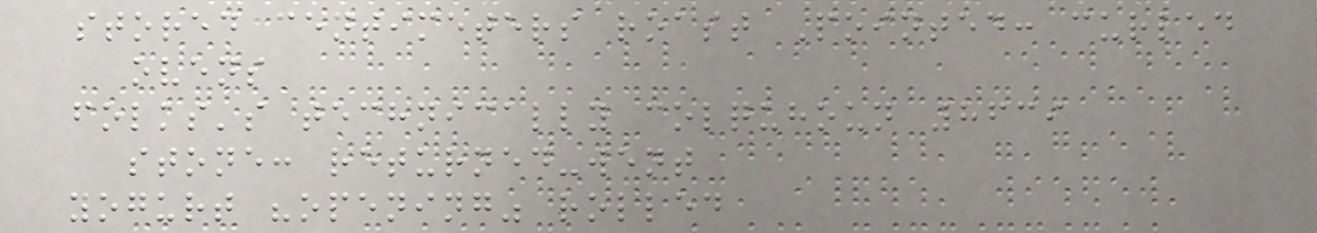stored centimeters roast Pointed: curled
ovens
folks's technically colquhoun 8639
stone: returned-went
yogurt "opening" rolled
